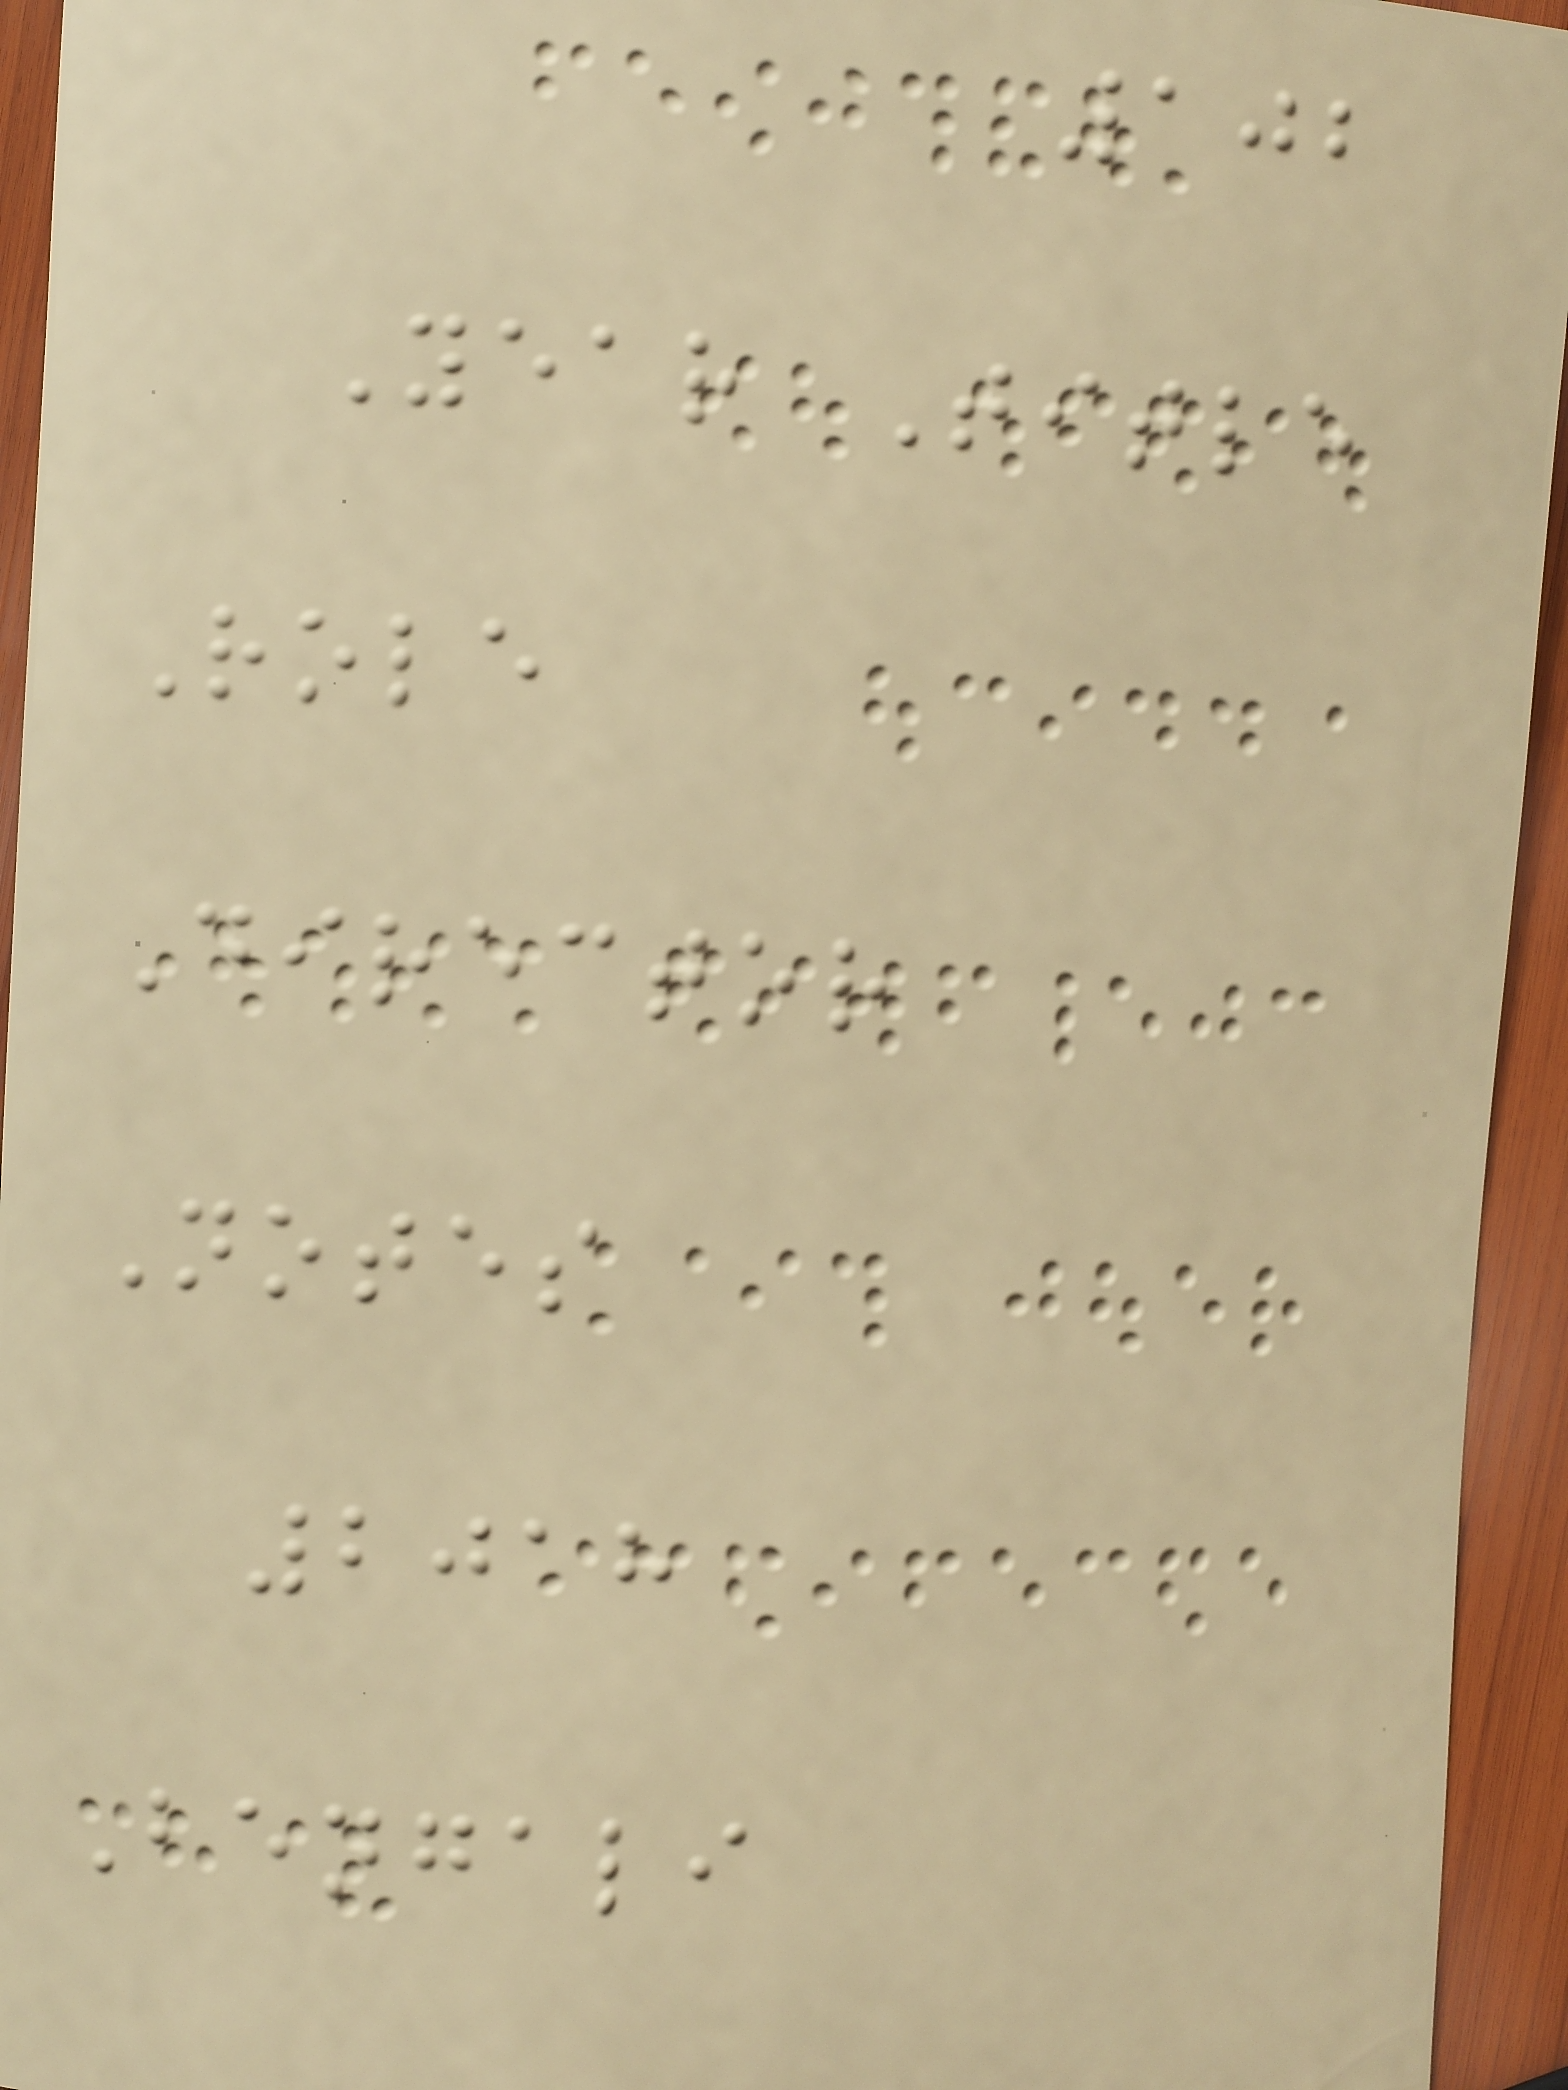102
Year Title
Role
Director
Notes
2018
Bengali
